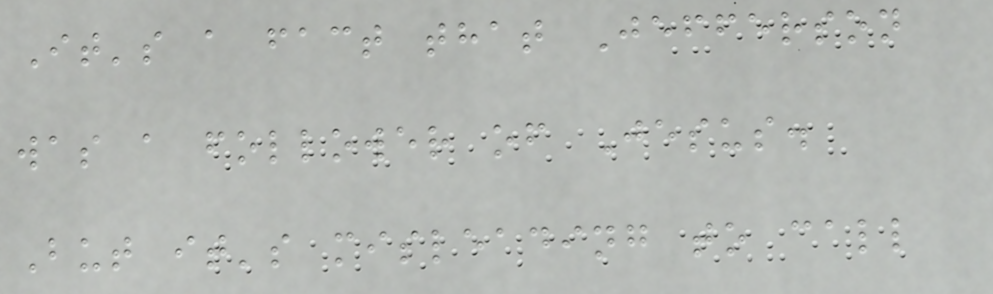It's a fact that Jefferson
was a follower of Jesus.
But it's misleading to call
